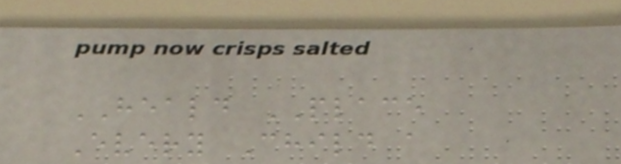HEALD PLACE
Every Child a
